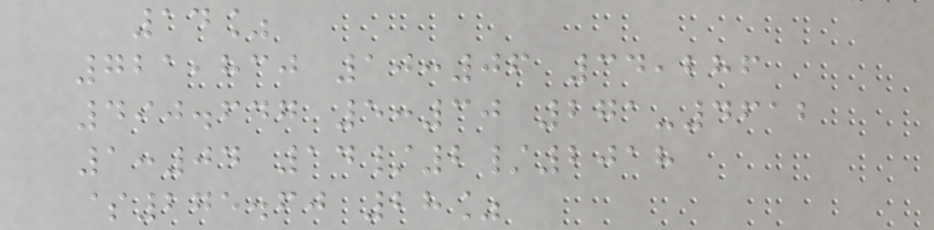14%
721,830 10:06 34,286
490.647 5:30 271-4612
1:04 14/2/2018
$275.60 28%
